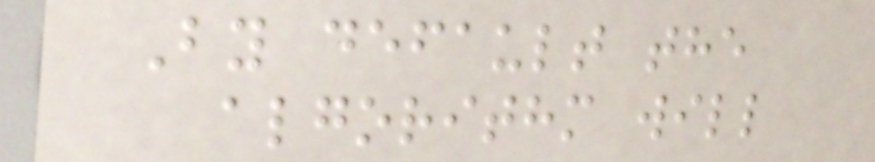By default the
algorithm will
